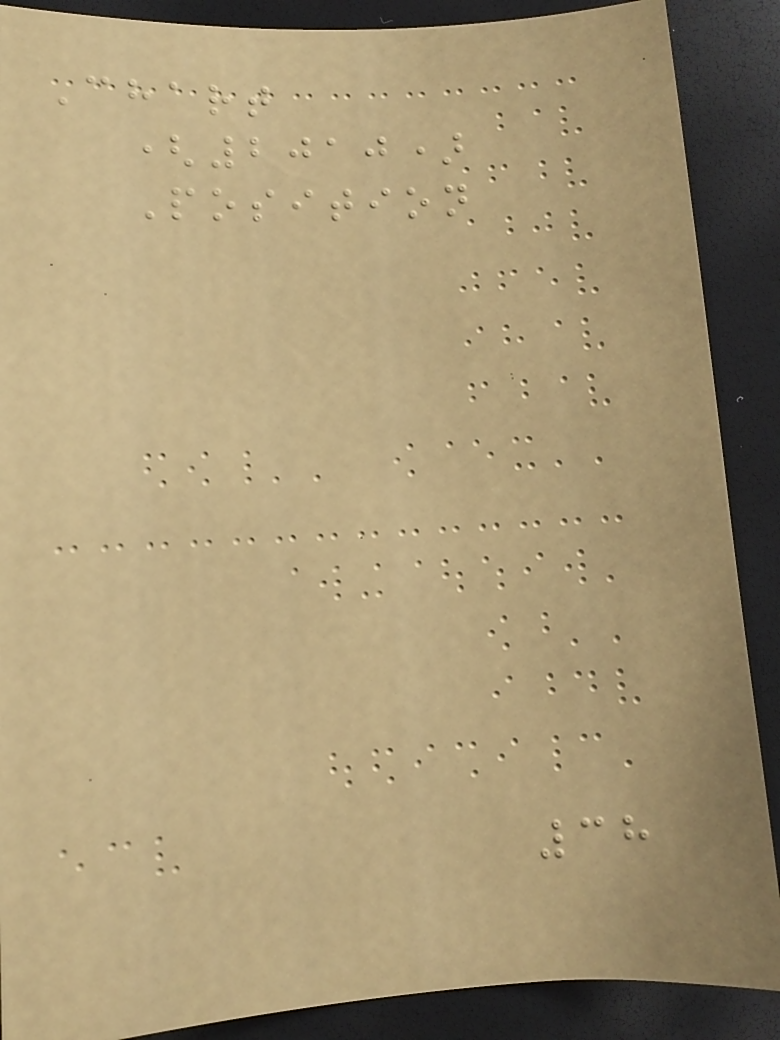Chart
(2010)
Position
38
